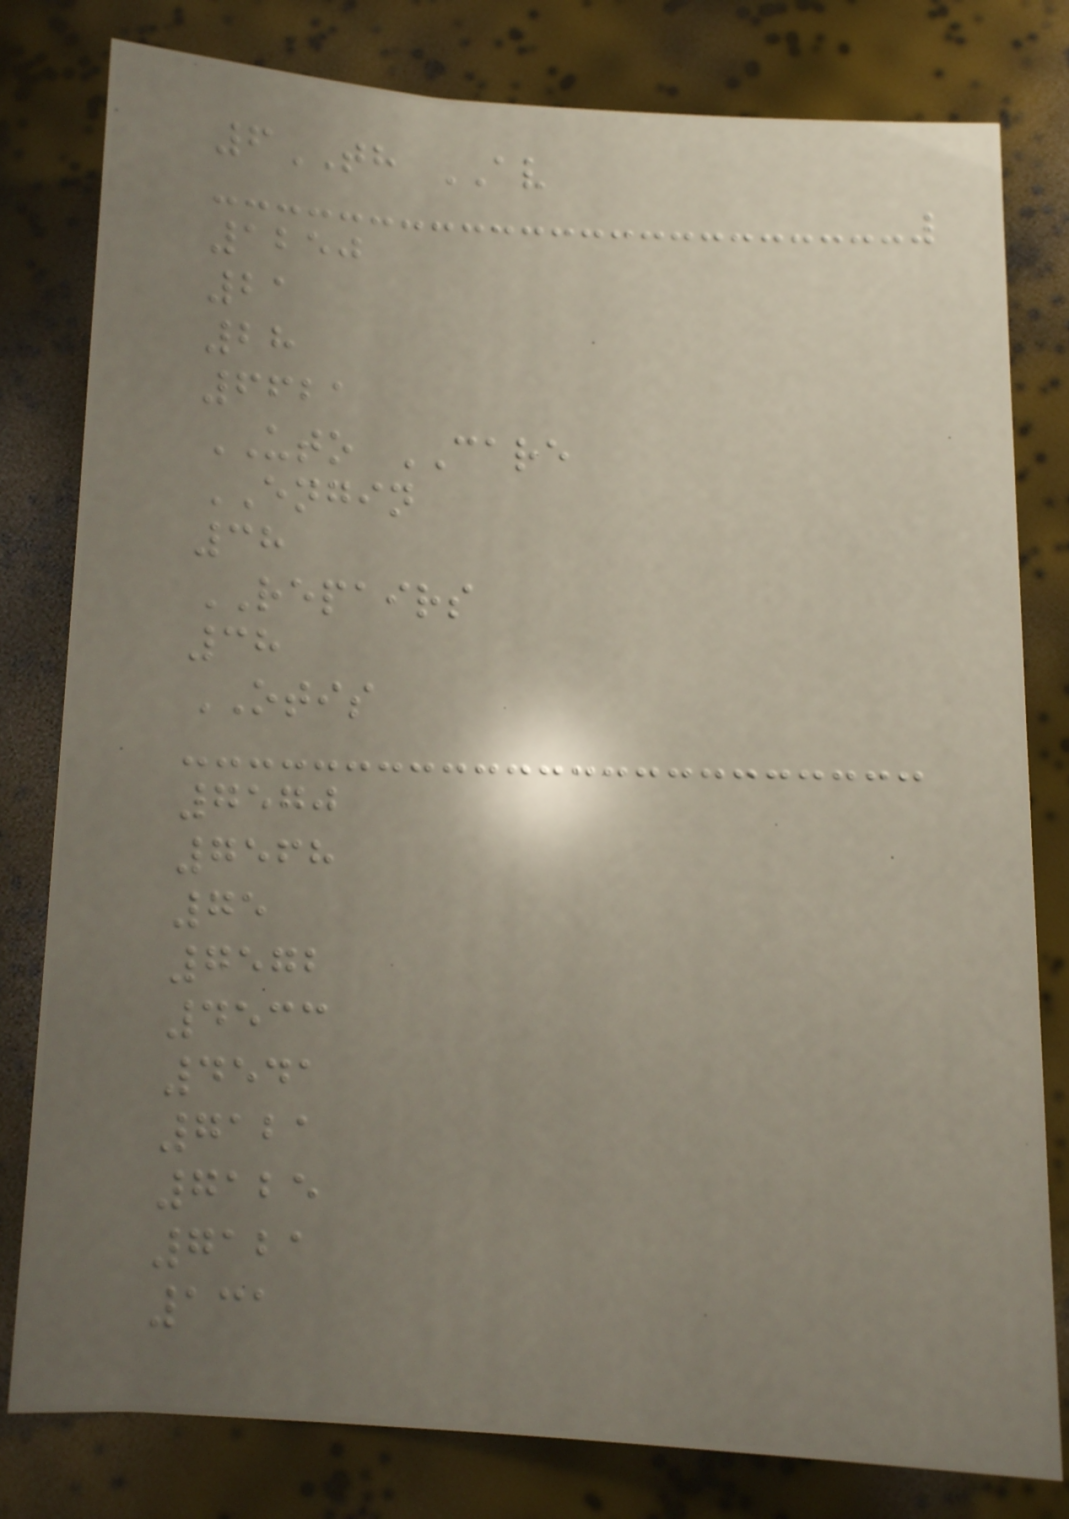6TH AV
1250
21
28
6621
UTO CARE
ENGIN
38
REPAIRS
38
OTIS
7570
7568
75
7572
4533
4541
7121
7125
7121
131
